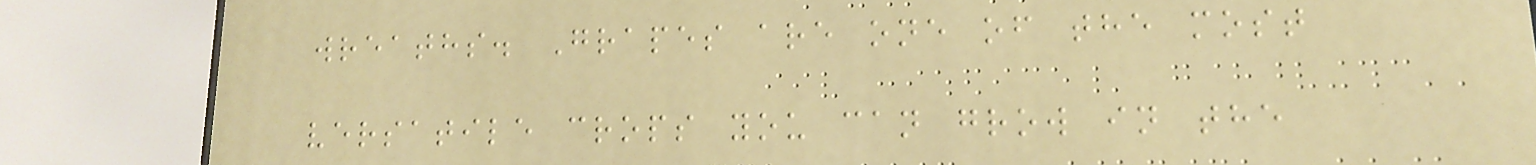wreaths. Grapes are one of the most
versatile crops you can grow in the
